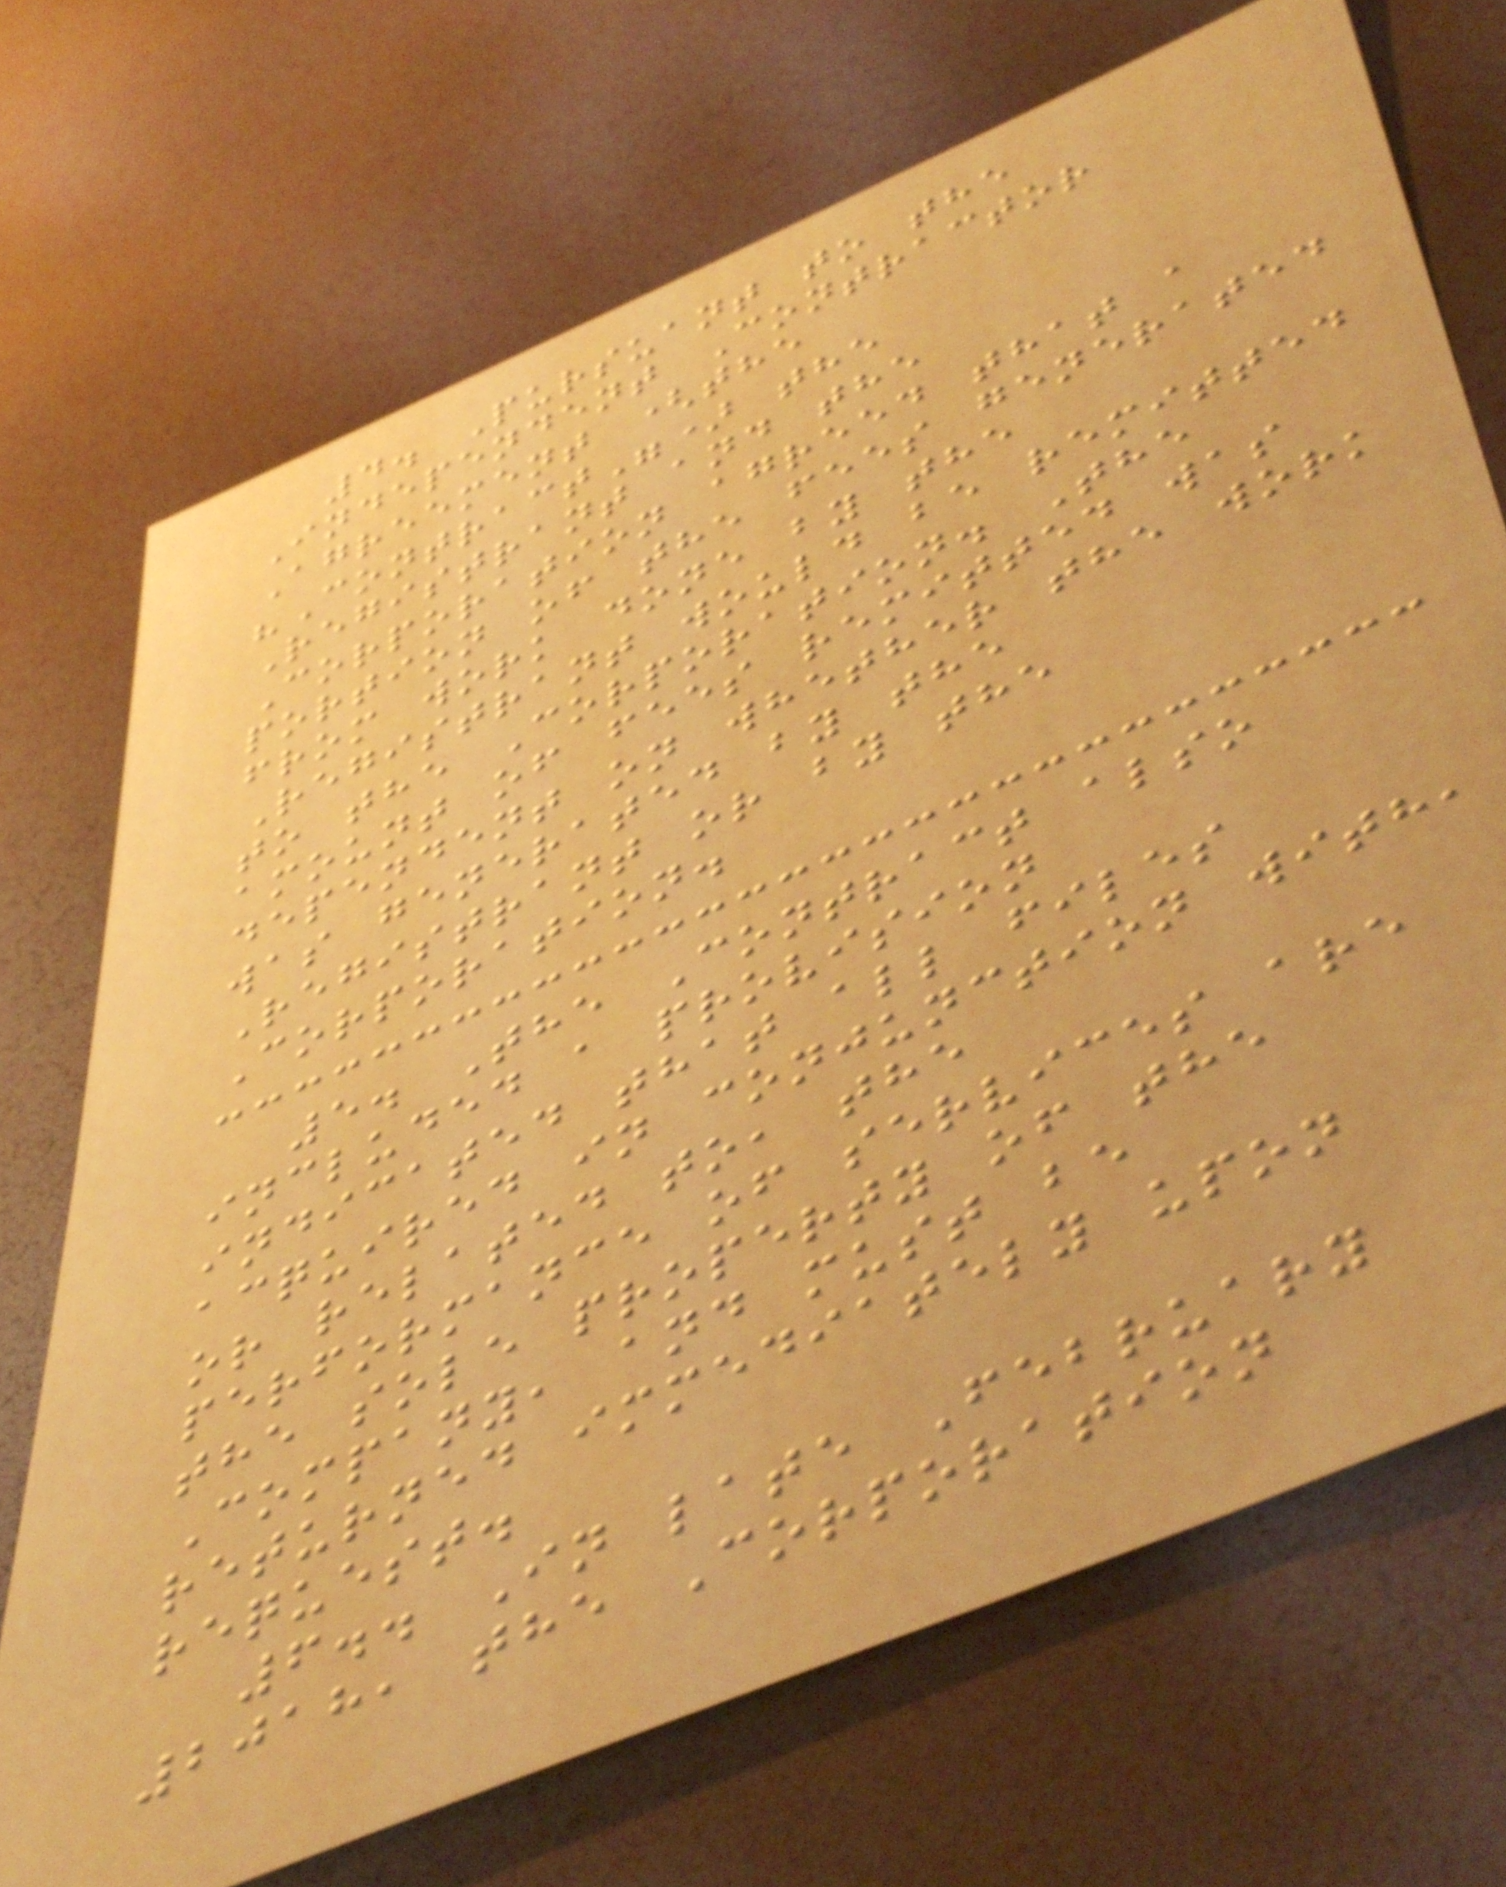4. Pursuant to the
Independent Contractor
Agreement (the
"Contract") the
Registrant and the
Corporation agreed that a
portion of the fees generated
from work done by the
Registrant would be remitted
to the Corporation. The
amount of fees remitted was
dependent on whether the work
was generated by the
Registrant or by the
Corporation.
5. The Contract also
included a provision
indicated that all files
acquired in conjunction with,
or related to, the
performance of services are
the sole property of the
Company, and must be
returned immediately upon
request.
6.. In late February
2018, the Corporation
